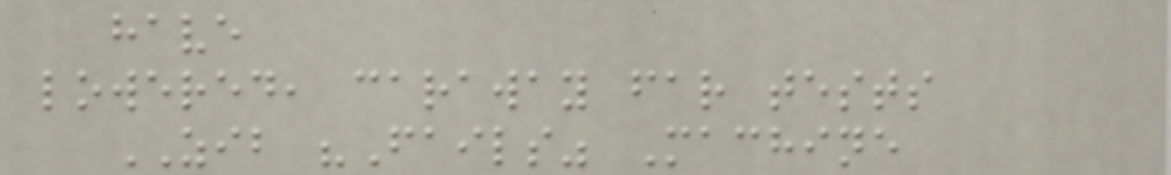have
lowered, caraway far tests
ZIB "Fails" Machine
